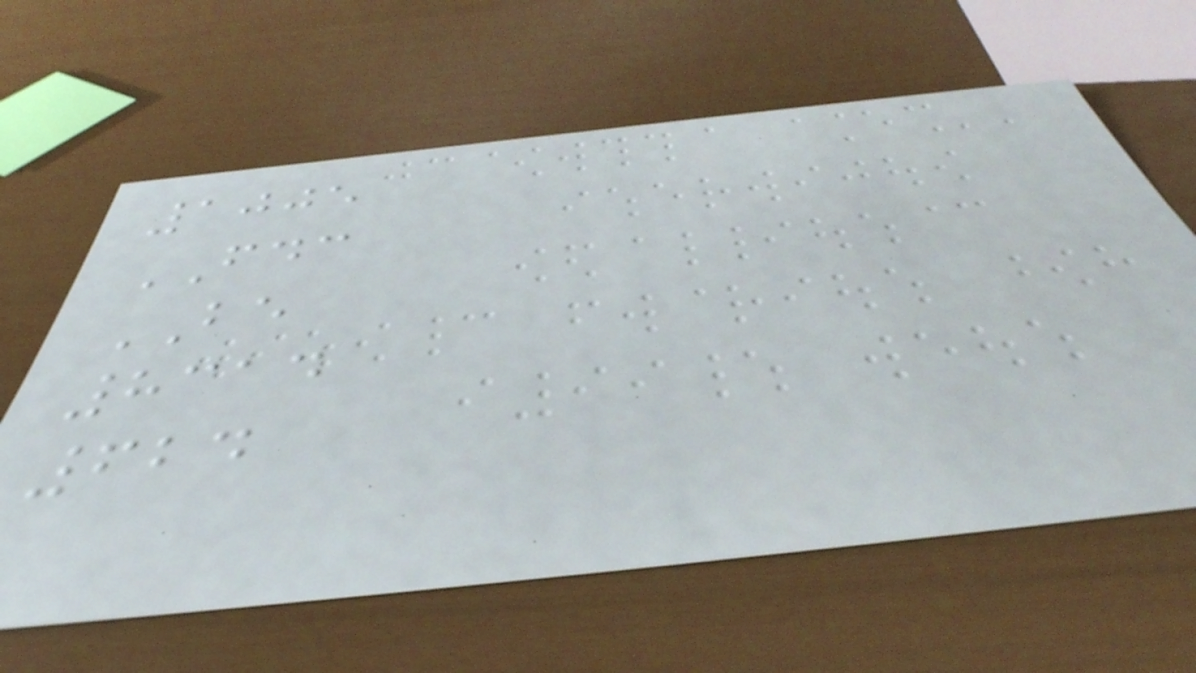1005
FDC
BE
8314
624
